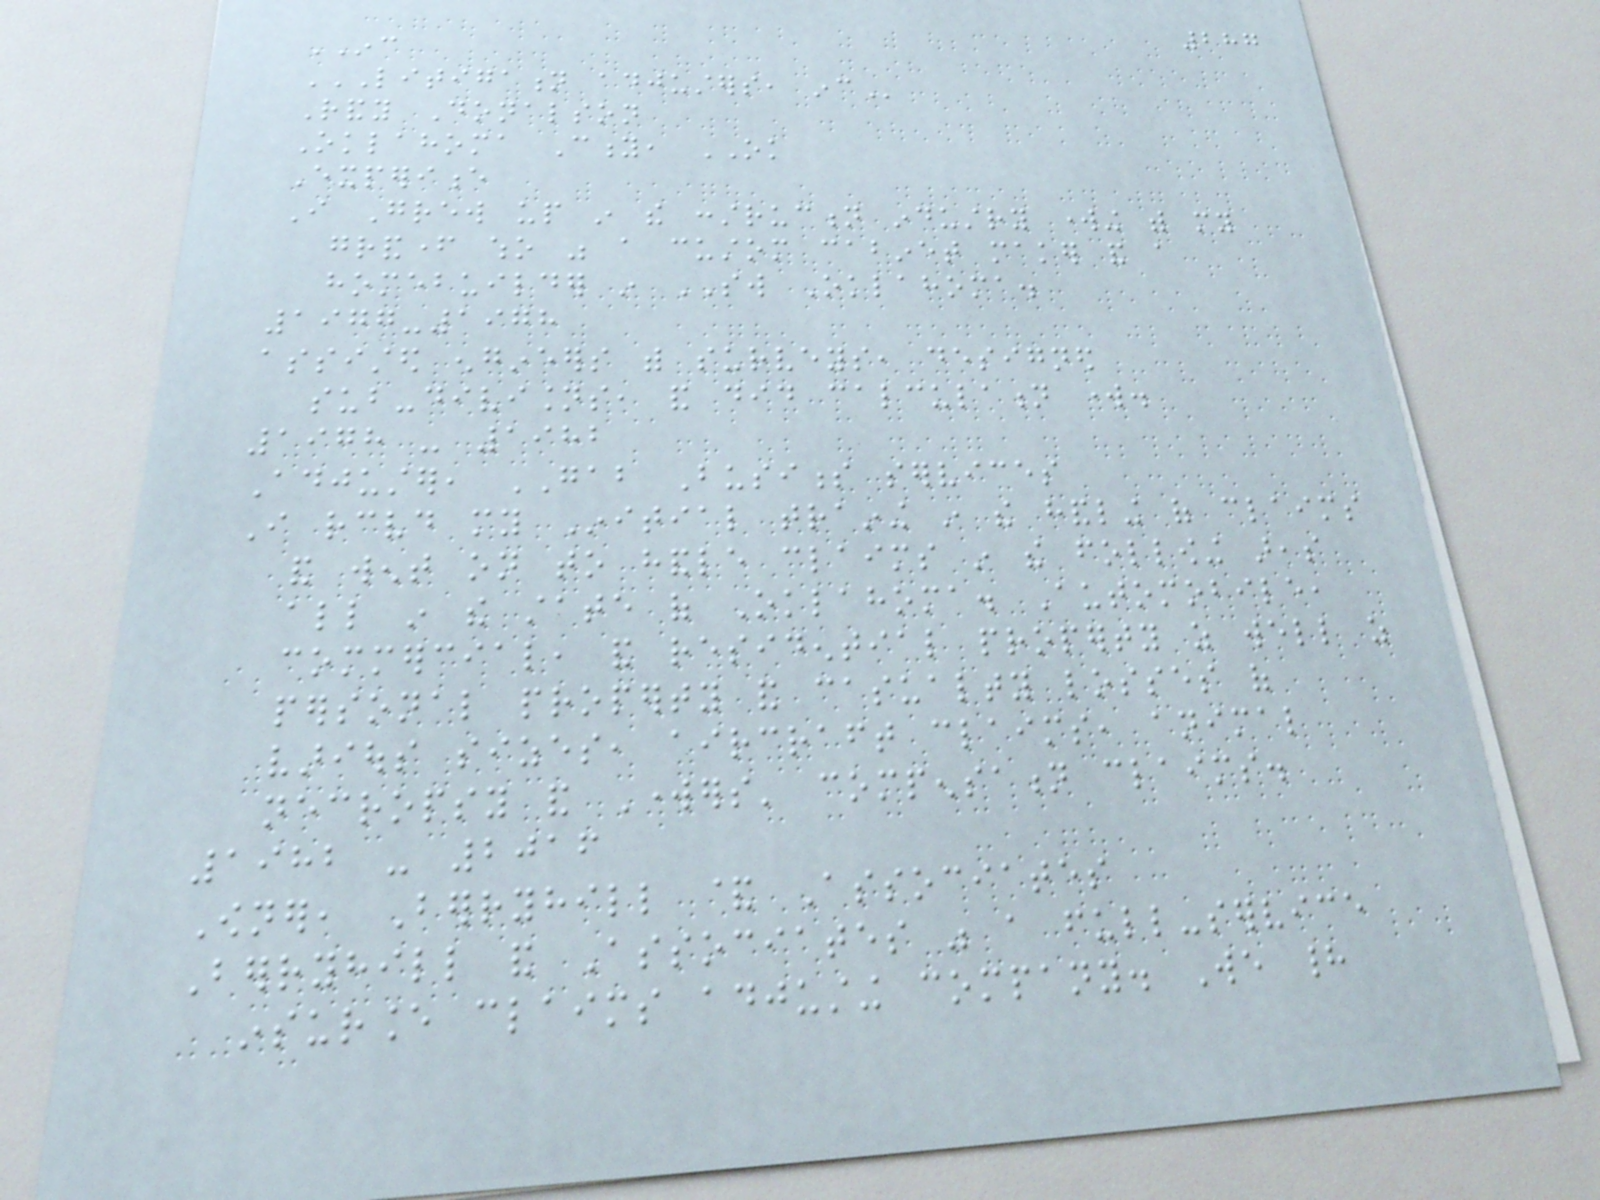287
INC
LITIGATION ADJUSTERS, INC
Randy Donalson
Oklahoma City, OK
Experience
I Grew up in the construction industry working with my
grandfather who was a custom cabinet maker and a
homebuilder in SW Oklahoma.
1977-1978
assisted engineers with surveys, designed
sub-divisions, and did calculation work.
1978 - 1982
Adjuster, GAB Business services
I received my Initial training in the handling of claims
and went on to handle claims in the following areas
all in the state of Oklahoma. Automobile,
commercial, and residential property as well as
personal property and casualty losses of
various sizes, aircraft claims, animal
necropsy and Workers' compensation claims.
1982 - 2016
Owner, Berryhill & Associates
Berryhill and Associates was a full-service
insurance claims adjusting company. We had
